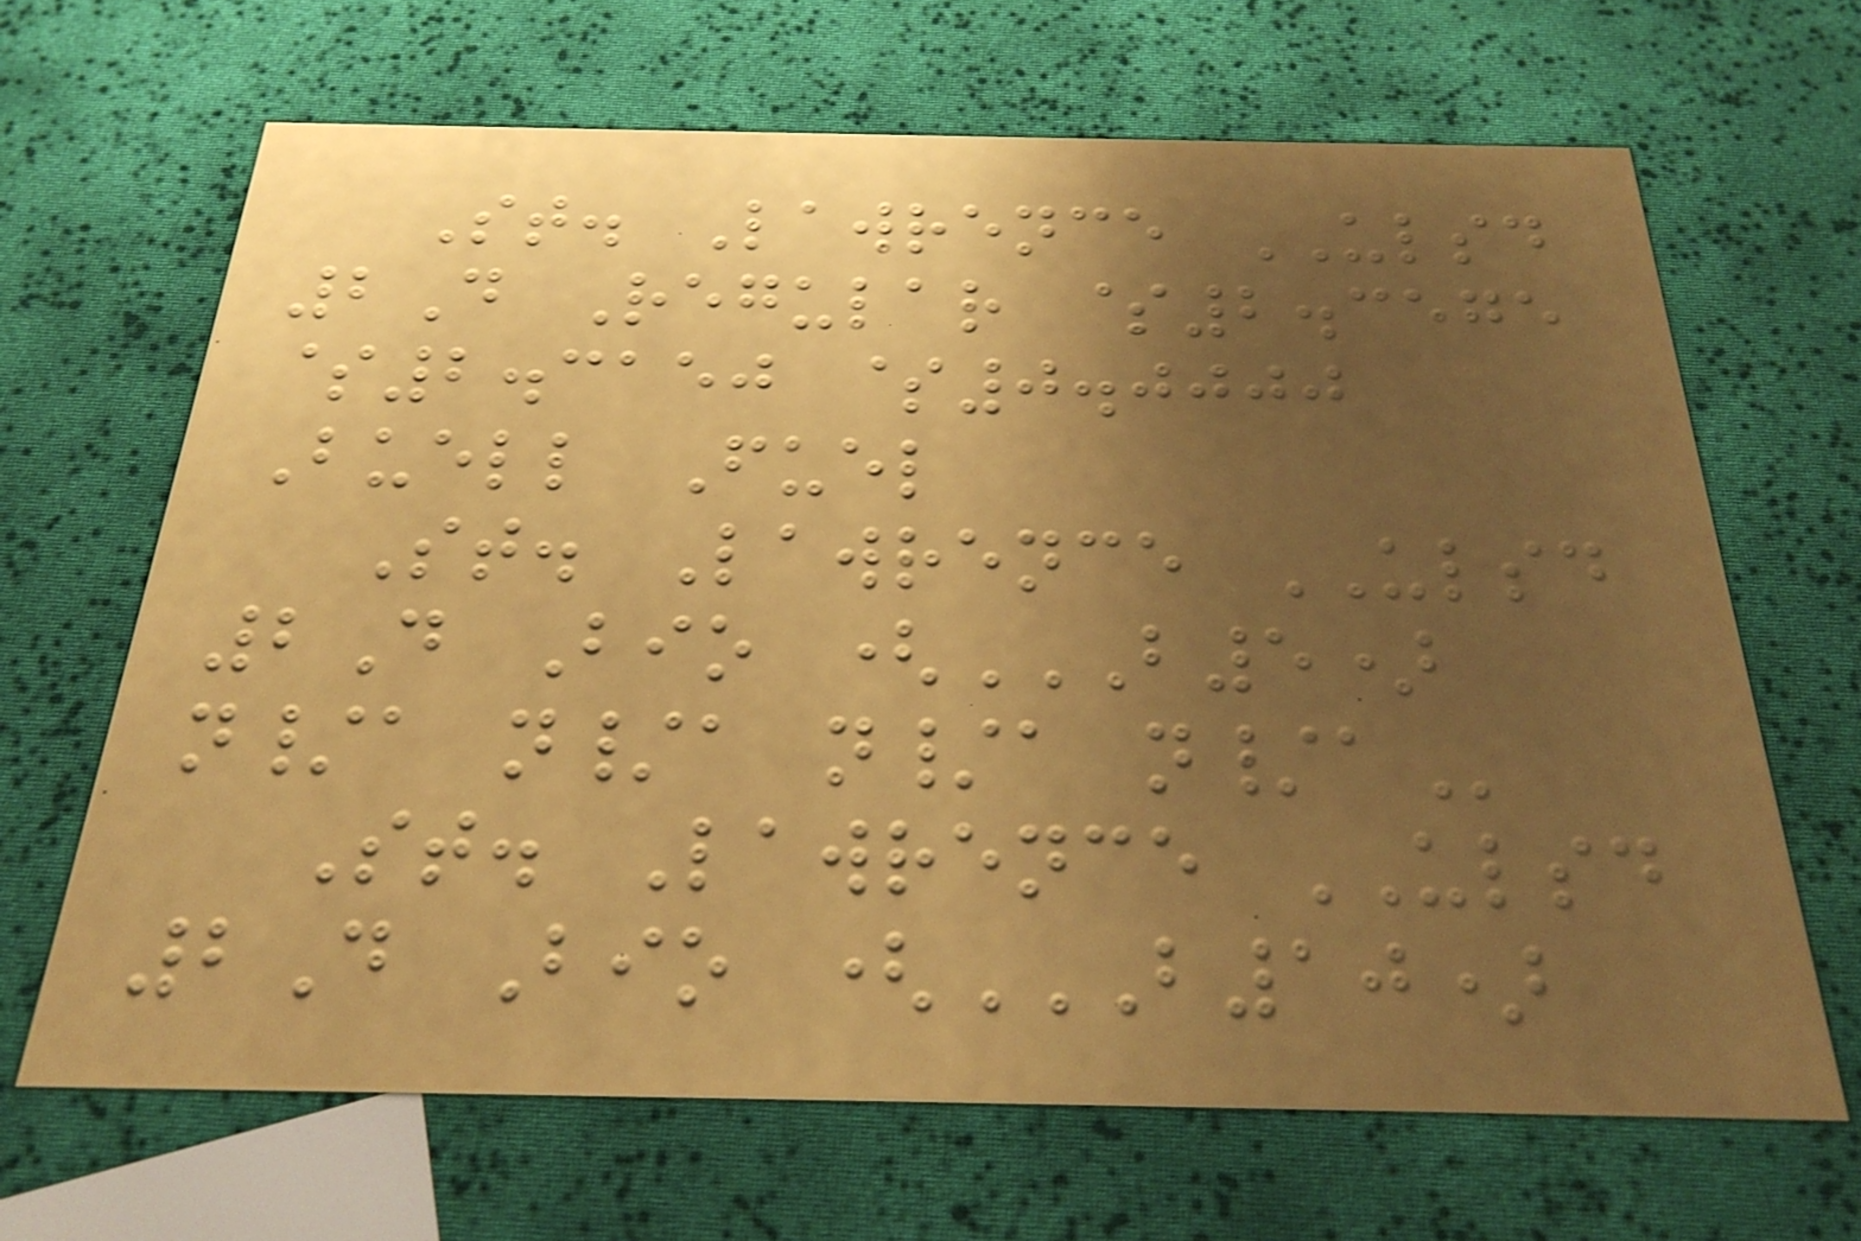St. Lawrence ULSD
2D Regular $2.3575
$2.3150 $0.0000
Buell Fuel
St. Lawrence ULSD
2D Bio (B5)
N/A N/A N/A N/A
St. Lawrence ULSD
2D Bio (B10)
